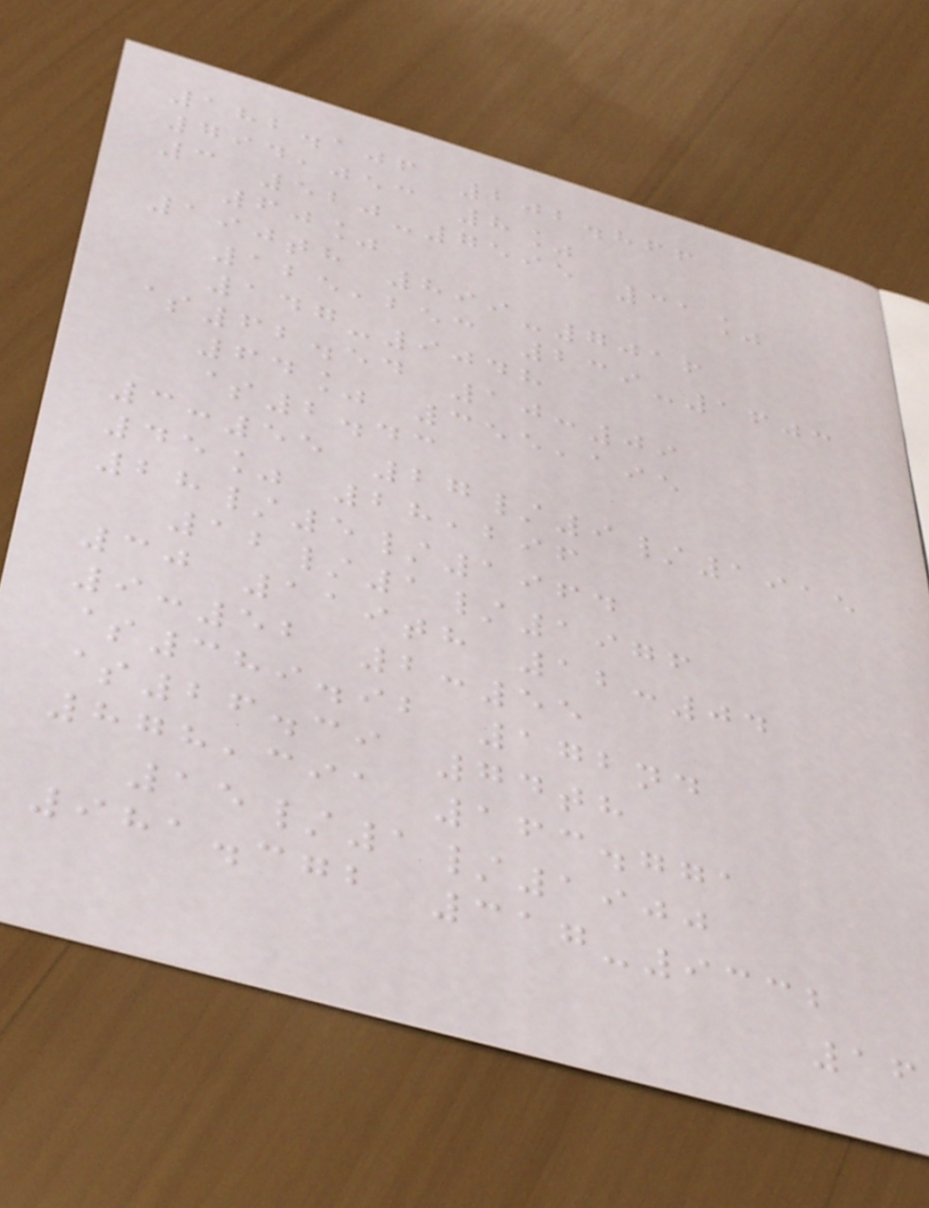182.106 202.866
794,053 8%
3 520-7595 31%
60%
190th 899-7016
125,253 239-1603
147-9048
$62.54 10:09
64% 355,195
$2.43
3:55 27/9/1915
45% 28,296
28/5/1964
12/1/1976
30 119th 12:04
9:52 2:55
$389.92 172nd
$26.39 74th
878,391 163.771
15/1/1900
981.372 317-9332
16
